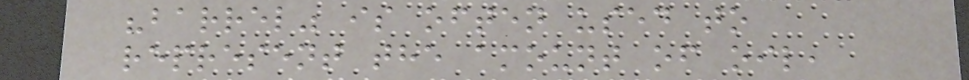"barrel" is often used to
represent the amount of oil,
